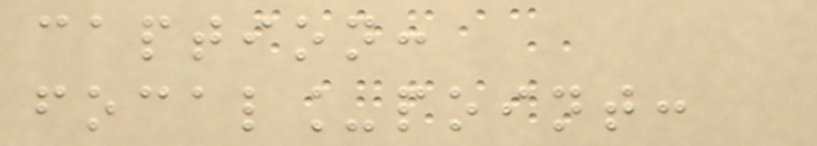caption:
focal_point:
